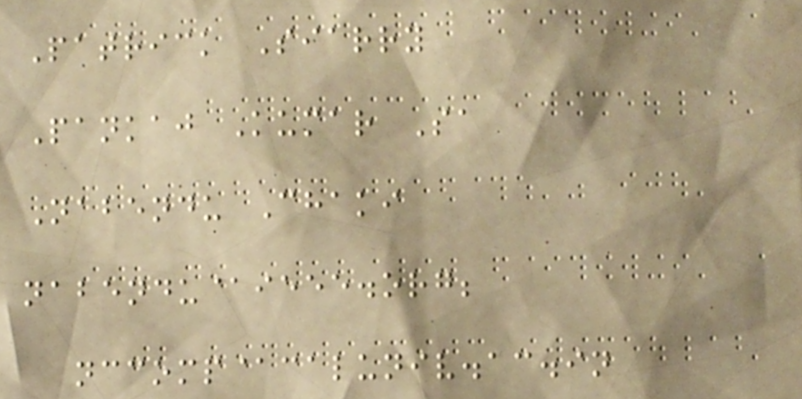Patrick Siarry
Pankaj Kumar Sa
Nabendu Chaki
nabendu@ieee.org;
nccomp@caluniv.ac.in
